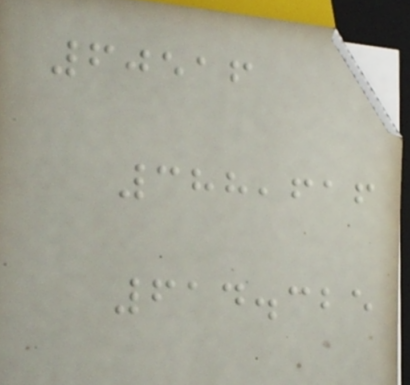60516
388,616
614.325
